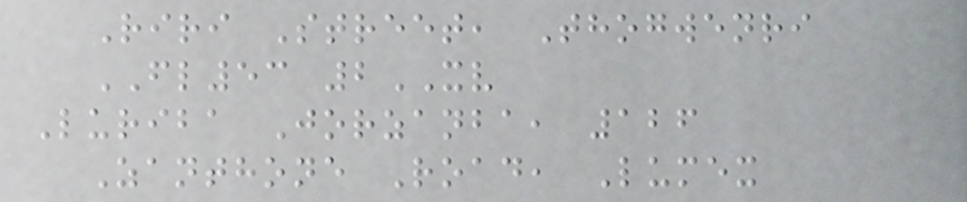Riri Street, Thogwenri
FL53 2XV
Luriba Jorzanba, 126
Zanthone Road, Lumex
